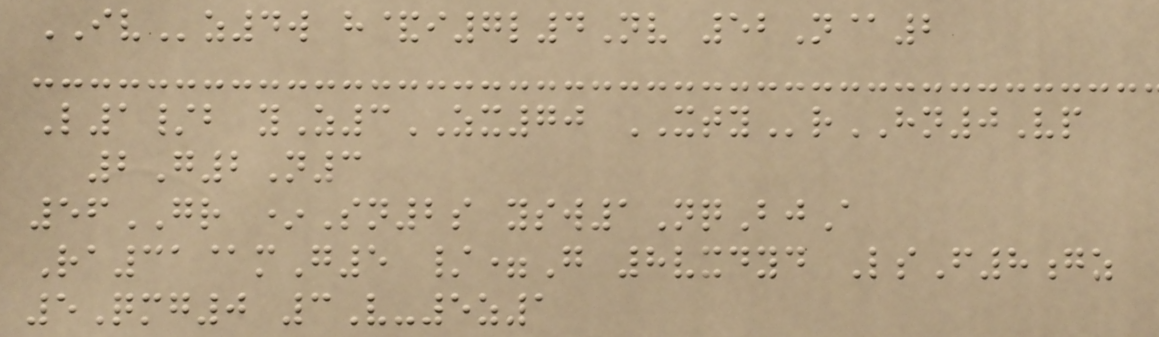IVz4w h&i7l4Nv 52N@2
L1/b yZ3ZX70 XTYrHN0Vp
2G2N3
56GR *Sn2s ysw1NqBjA
Ra31@mG5 /=G 8vxdyd LsF8gz
5Qmg0 3V-5z1
